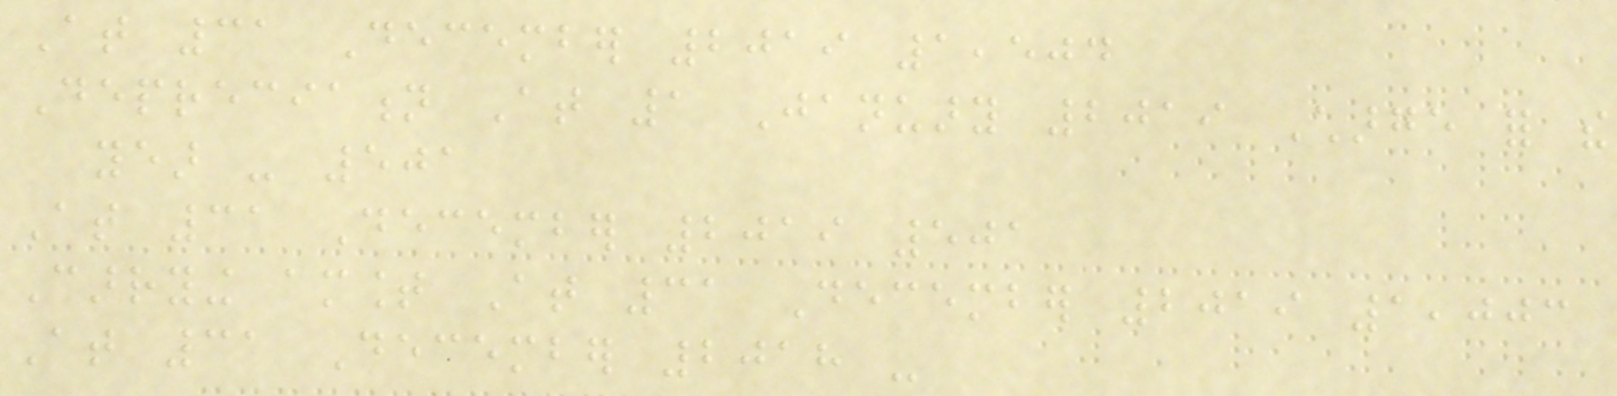At 31 December 2019 1,504
Depreciation At 1 January 2019 Charge for the
year - 501
At 31 December 2019 501
Carrying amount At 31 December 2019 1,003
At 31 December 2018 -
